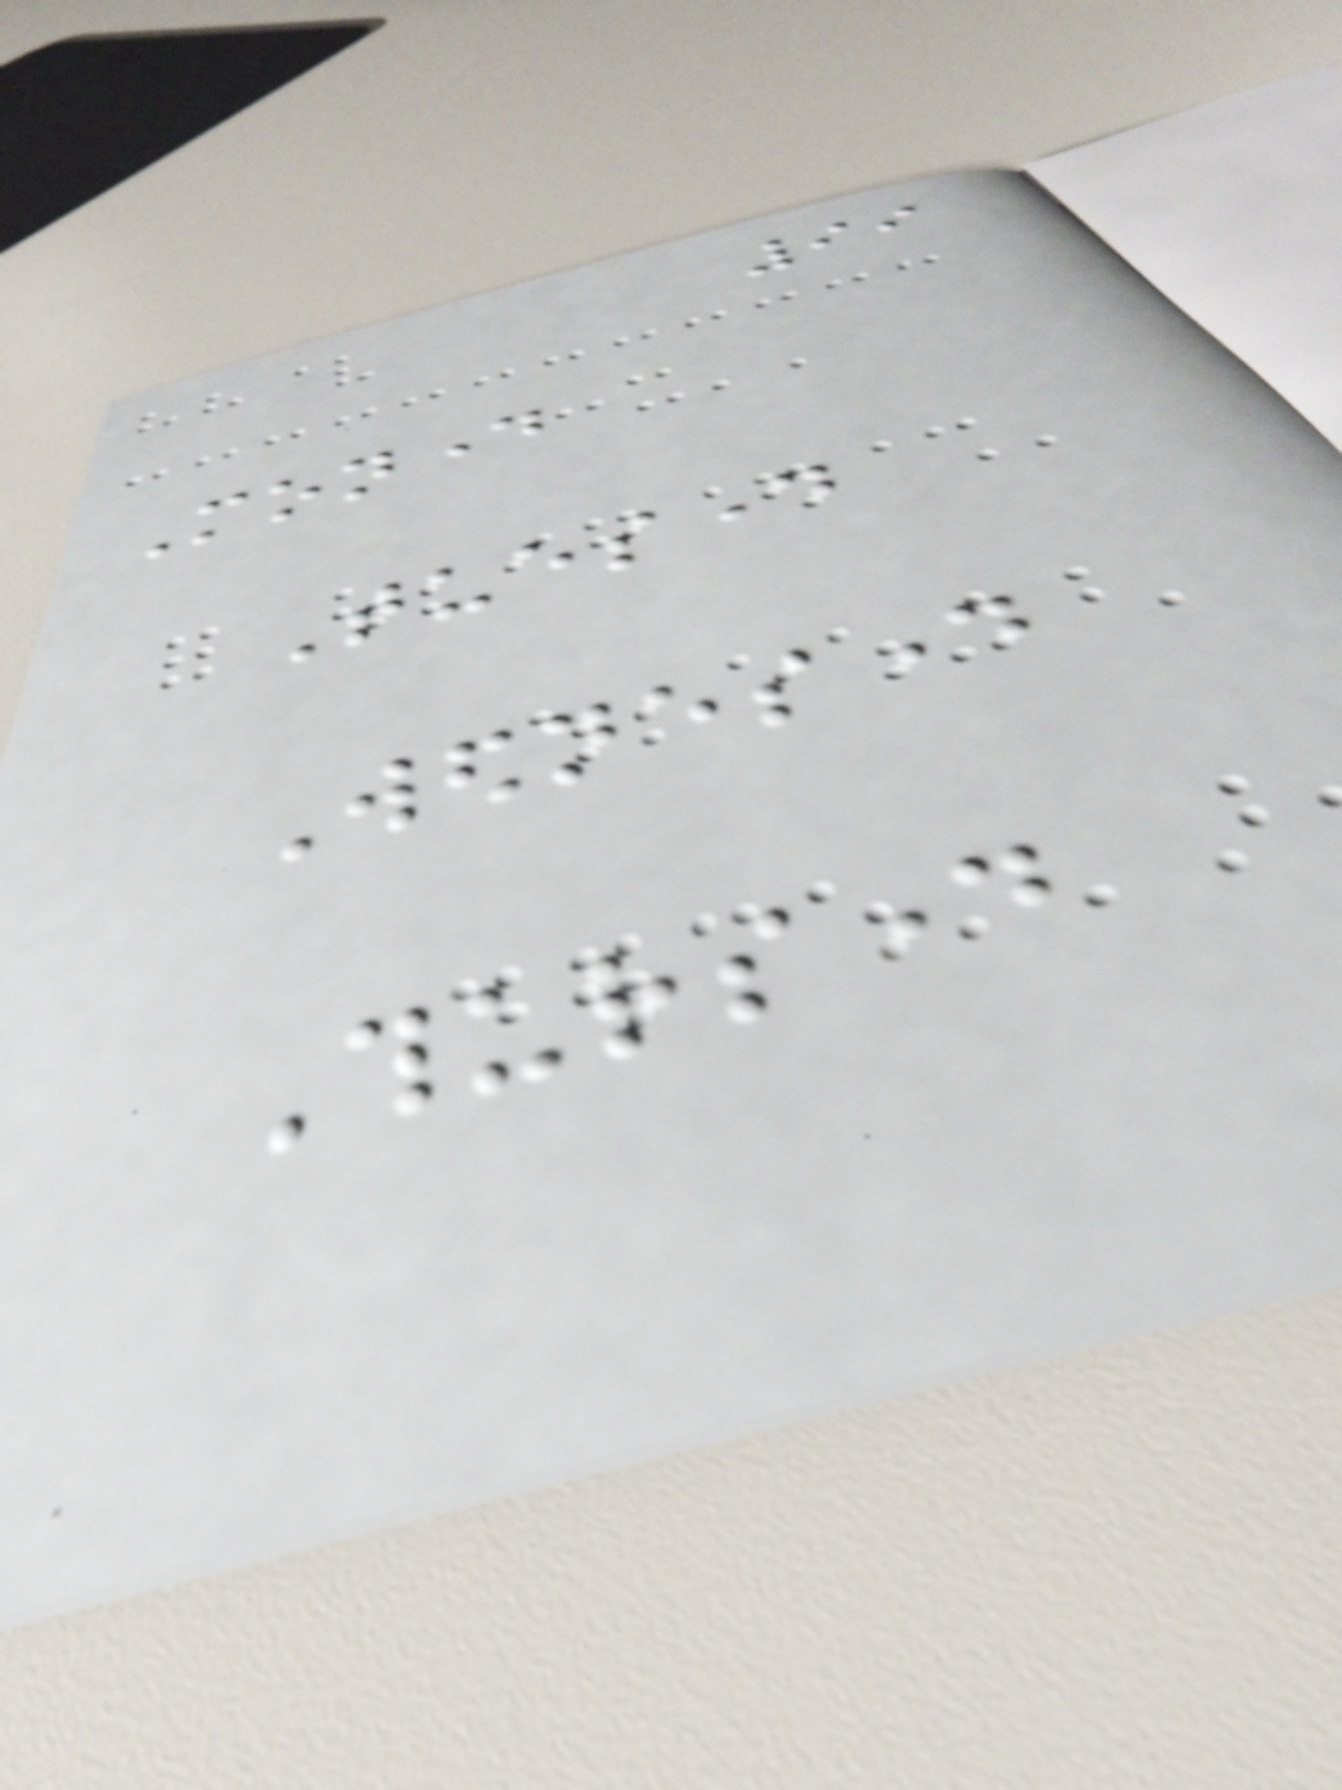99
Monday
Tuesday
Wednesday
Thursday
